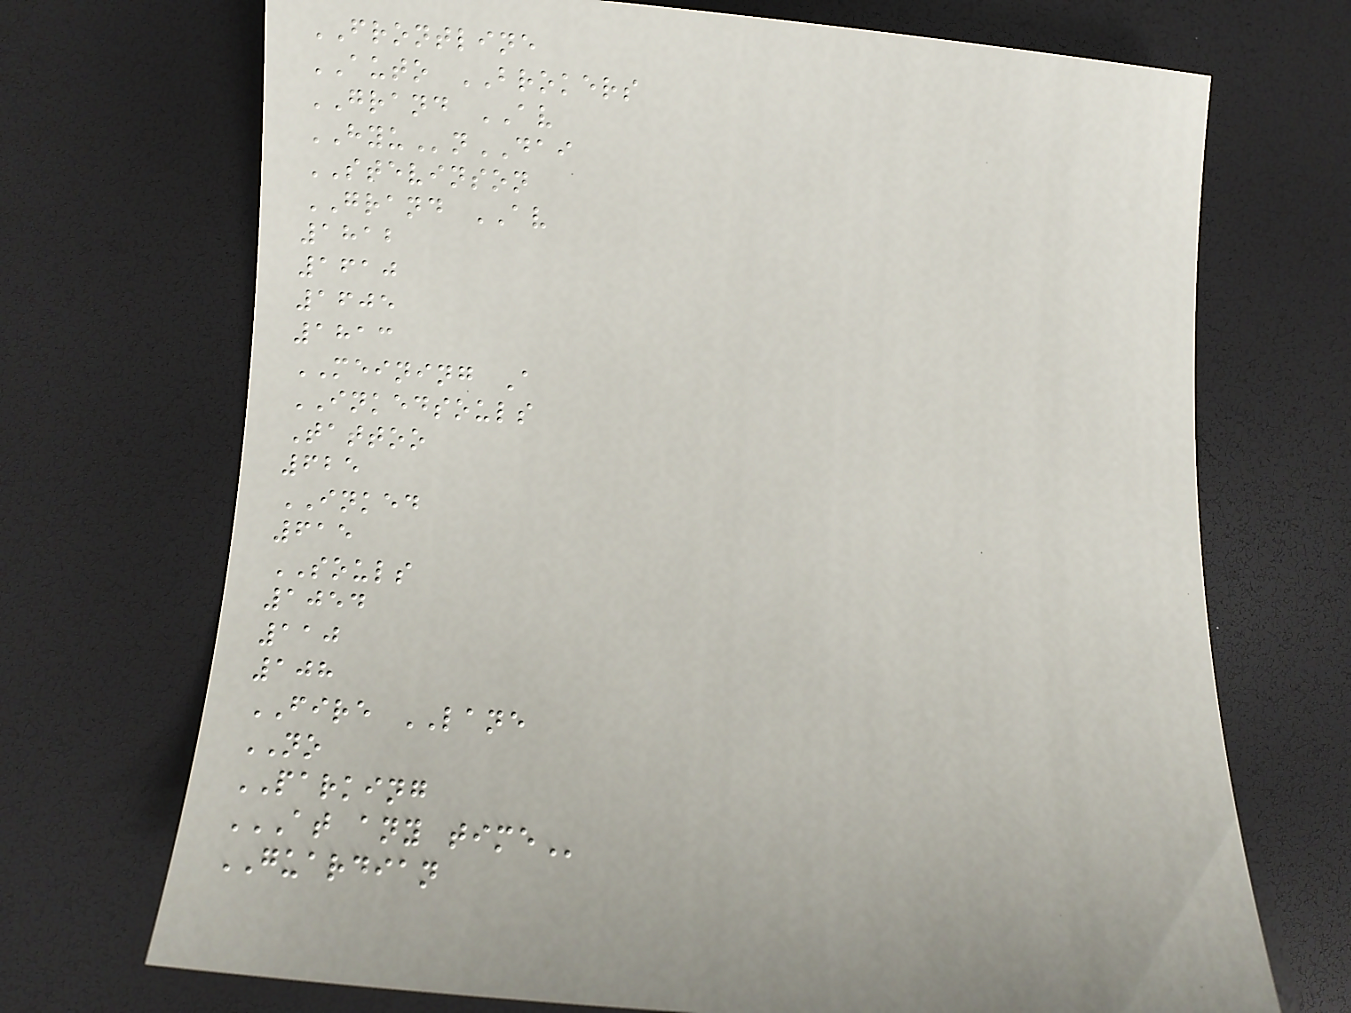FRONTLINE
AUTO BROKERS
GRAND AV
HYUnDAI
STEVINSON
GRAND AV
1812
1610
1605
1813
MEINING A
INKEDSOULS
Tattoo
625
INKED
615
SOULS
1054
110
108
FIRE LANE
NO
PARKING
AT ANY TIME
GUARDIAN
